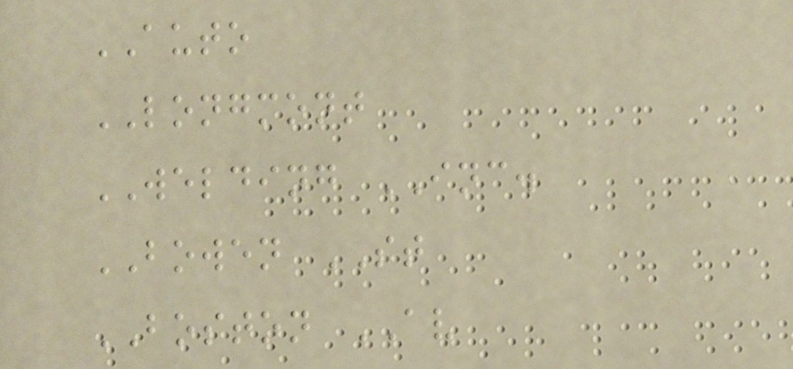AUTO
LONGMONT
WELDING INC.
BOWEN ST
BOSTON AV
